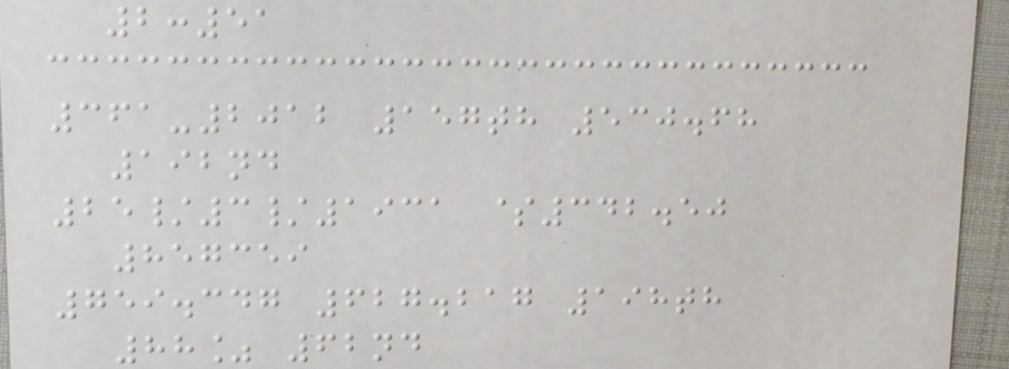2:51
361-2012 157th 530.68
192nd
25/3/1931 $342.50
857359
759.347 627.217 198th
88% 62nd
